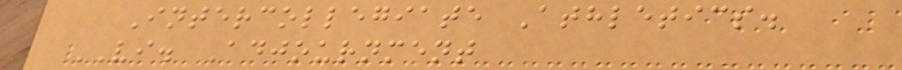Intercollegiate Athletics.
VI. Adjournment
